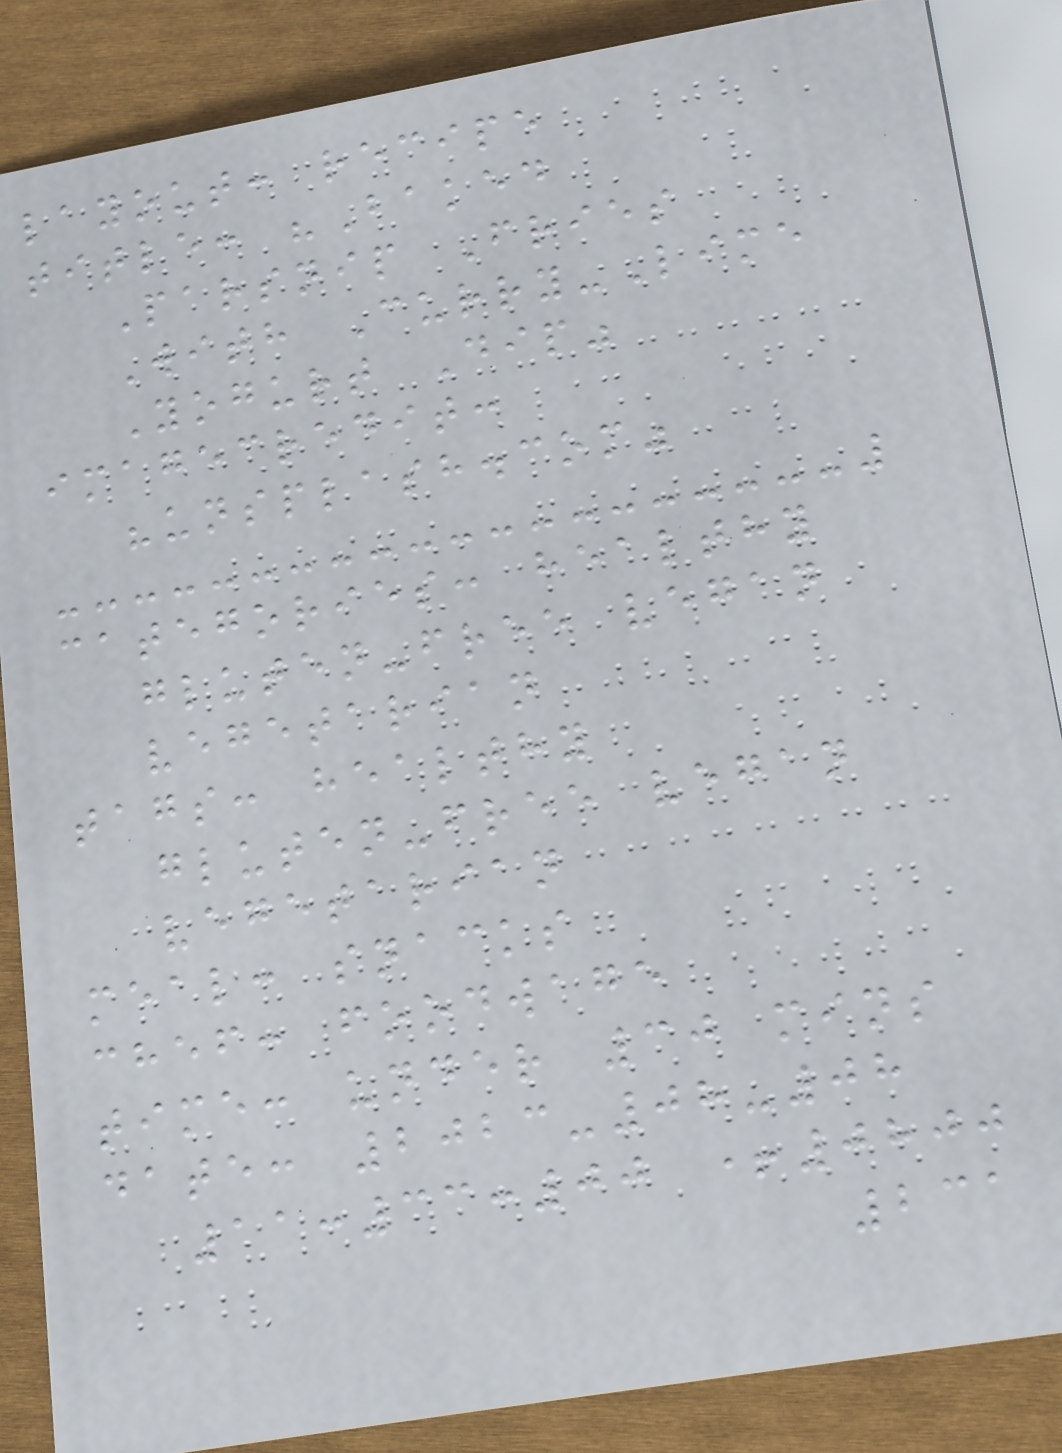layout: recipe
title: "Baked
Parsnip Fries
With Curry-Lime
Yogurt Dip"
imagecredit:
"unsplash.com"
categories: healthy
gluten-free vegan
vegetarian
tags: healthy
gluten-free vegan
vegetarian
meal: snacks
chef: foodwage
time: under 30 mins
date: 2023-08-08
11:33:00 +0800
231
